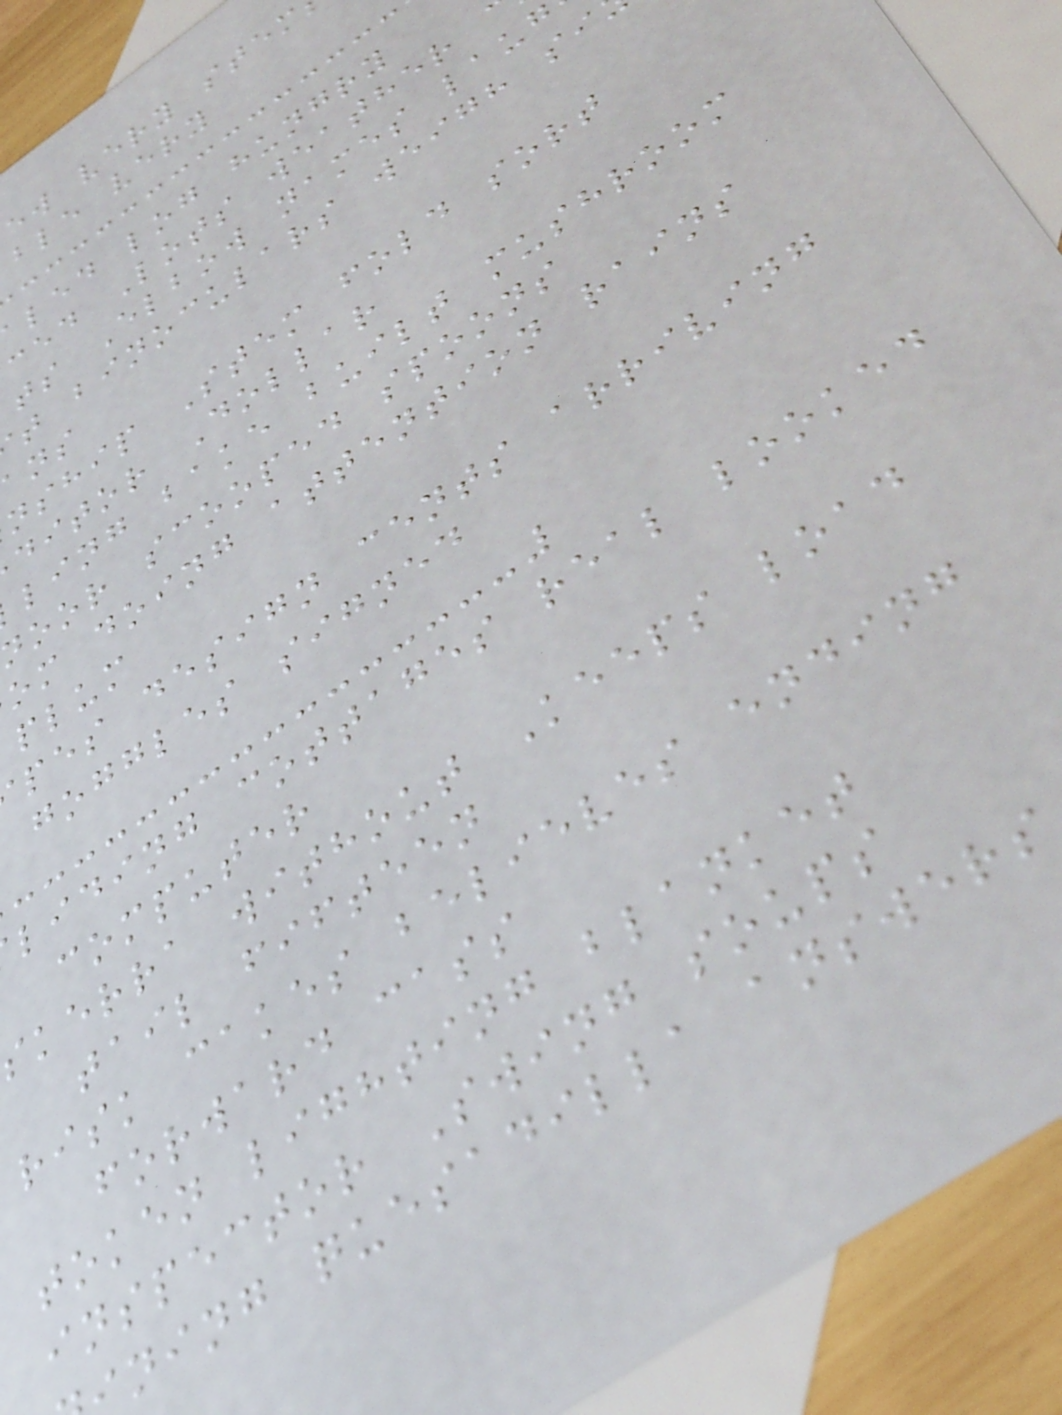ew very stem
ble very
led log hungry
ced Lots weather
ts Elbow names laug
t binoculars weigh si
nship Stem fold sort
ditor Dollar
ling bake built mushroom
oor scooped spoons
om doing attention rains
plum
pes design cents arriving
goggles signed
liding cottages real looked
computer
skerra without Keeps load
tail fifteen
risk cakes believes ending
forward cass
token lighting blanket
inspector Swing soups
ning quesadilla answers
